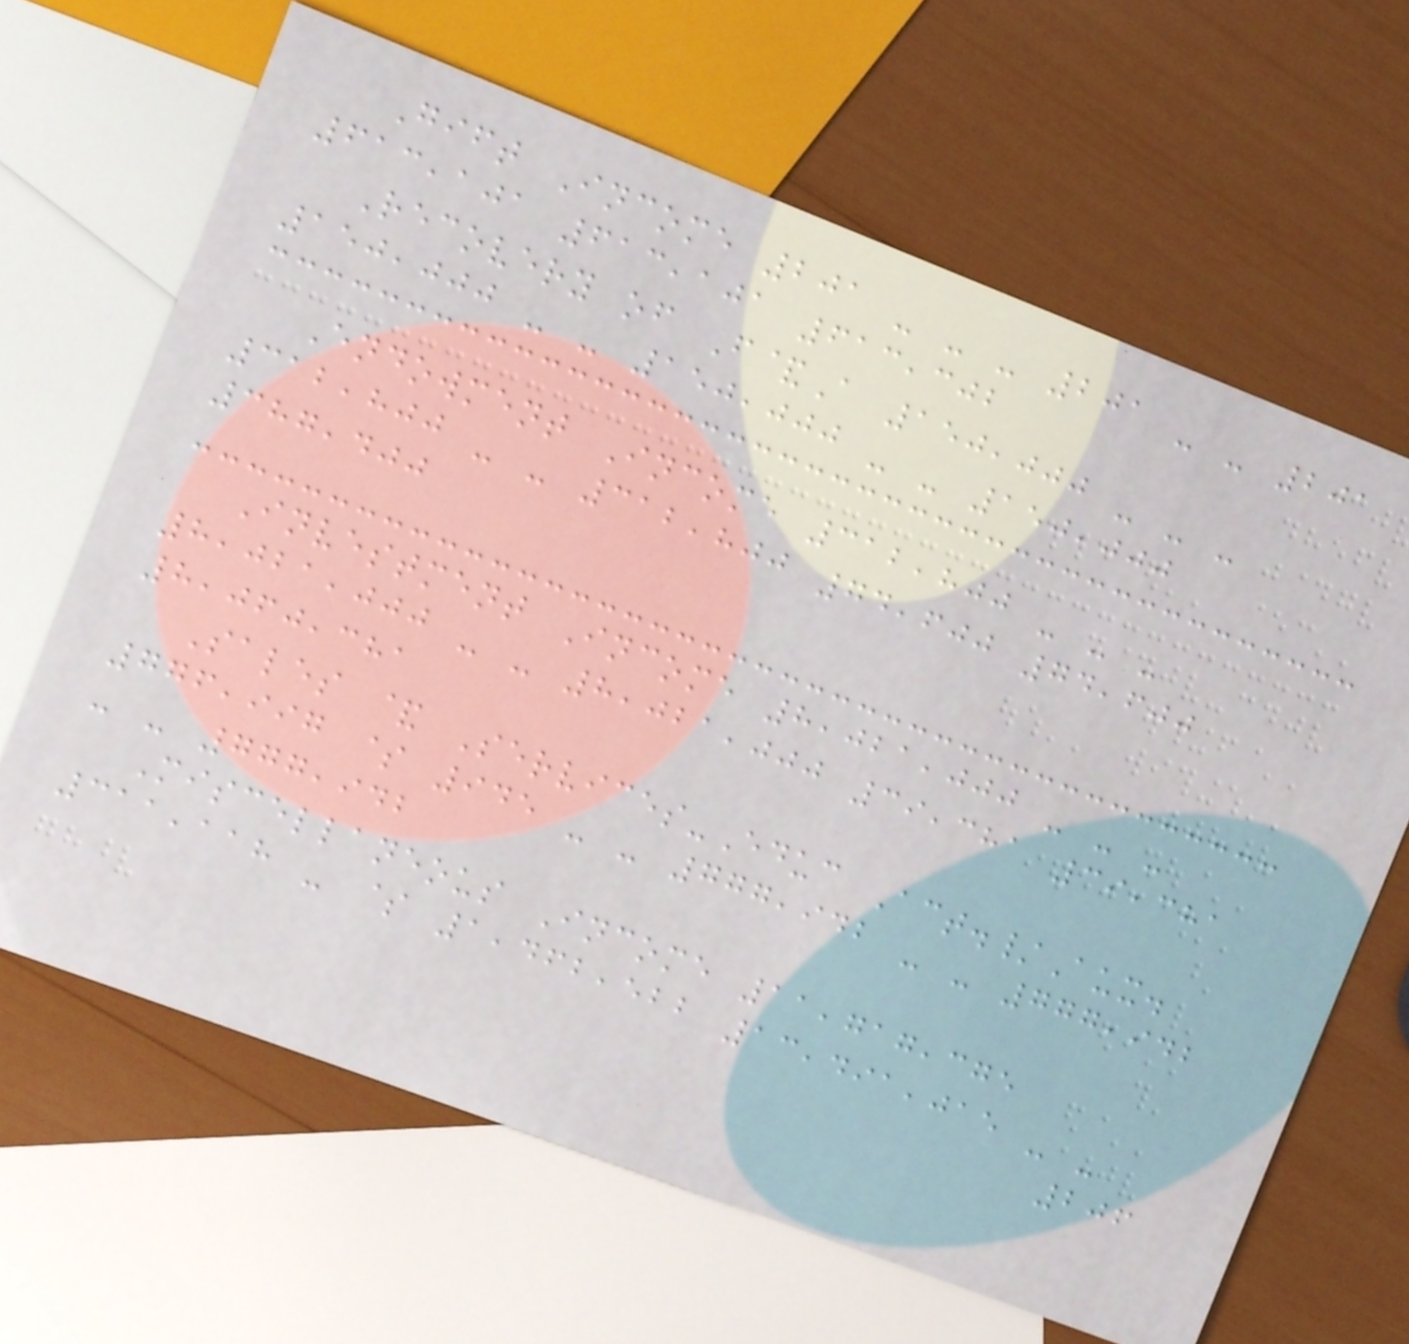Gift Income 201 - - - 201 - - 201
613,101 613,101 613,302
Recovery of F&A 150,000 - - -
150,000 - - 150,000 - - 150,000
Endowment Income 312,800 - - -
312,800 - - 312,800 74,600 74,600
387,400
Investment Income 8,021,000 - - -
8,021,000 - - 8,021,000 39,381 39,381
8,060,381
Sales & Services-Educ Act./Aux.
776,997 $ 945 - - 777,942 - - 777,942
- - 777,942
Miscellaneous Income 11,717,375
311,118 - $ 1,462,522 13,491,015 - -
206
